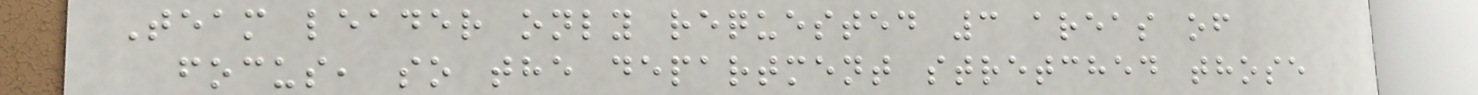Team leader only requested 3 areas of
focus, so the department stretched those
